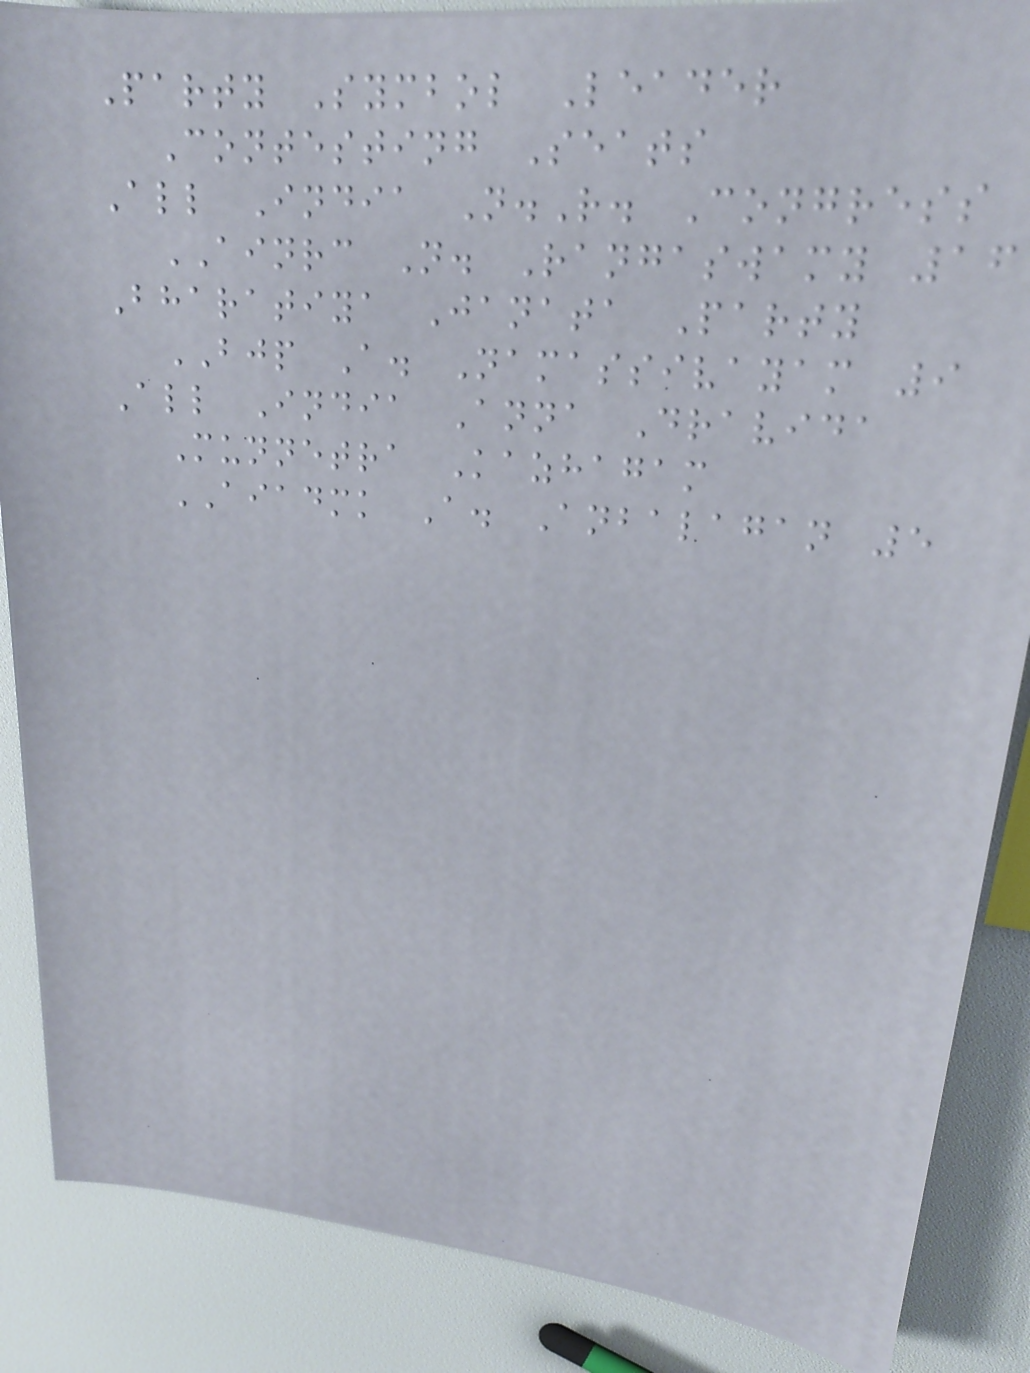Party Symbol Leader
Contesting Seats
All India N.R. Congress
AINRC N. Rangaswamy 16
Bharatiya Janata Party
BJP A. Namassivayam 9
All India Anna Dravida
Munnetra Kazhagam
AIADMK A. Anbalagan 5
